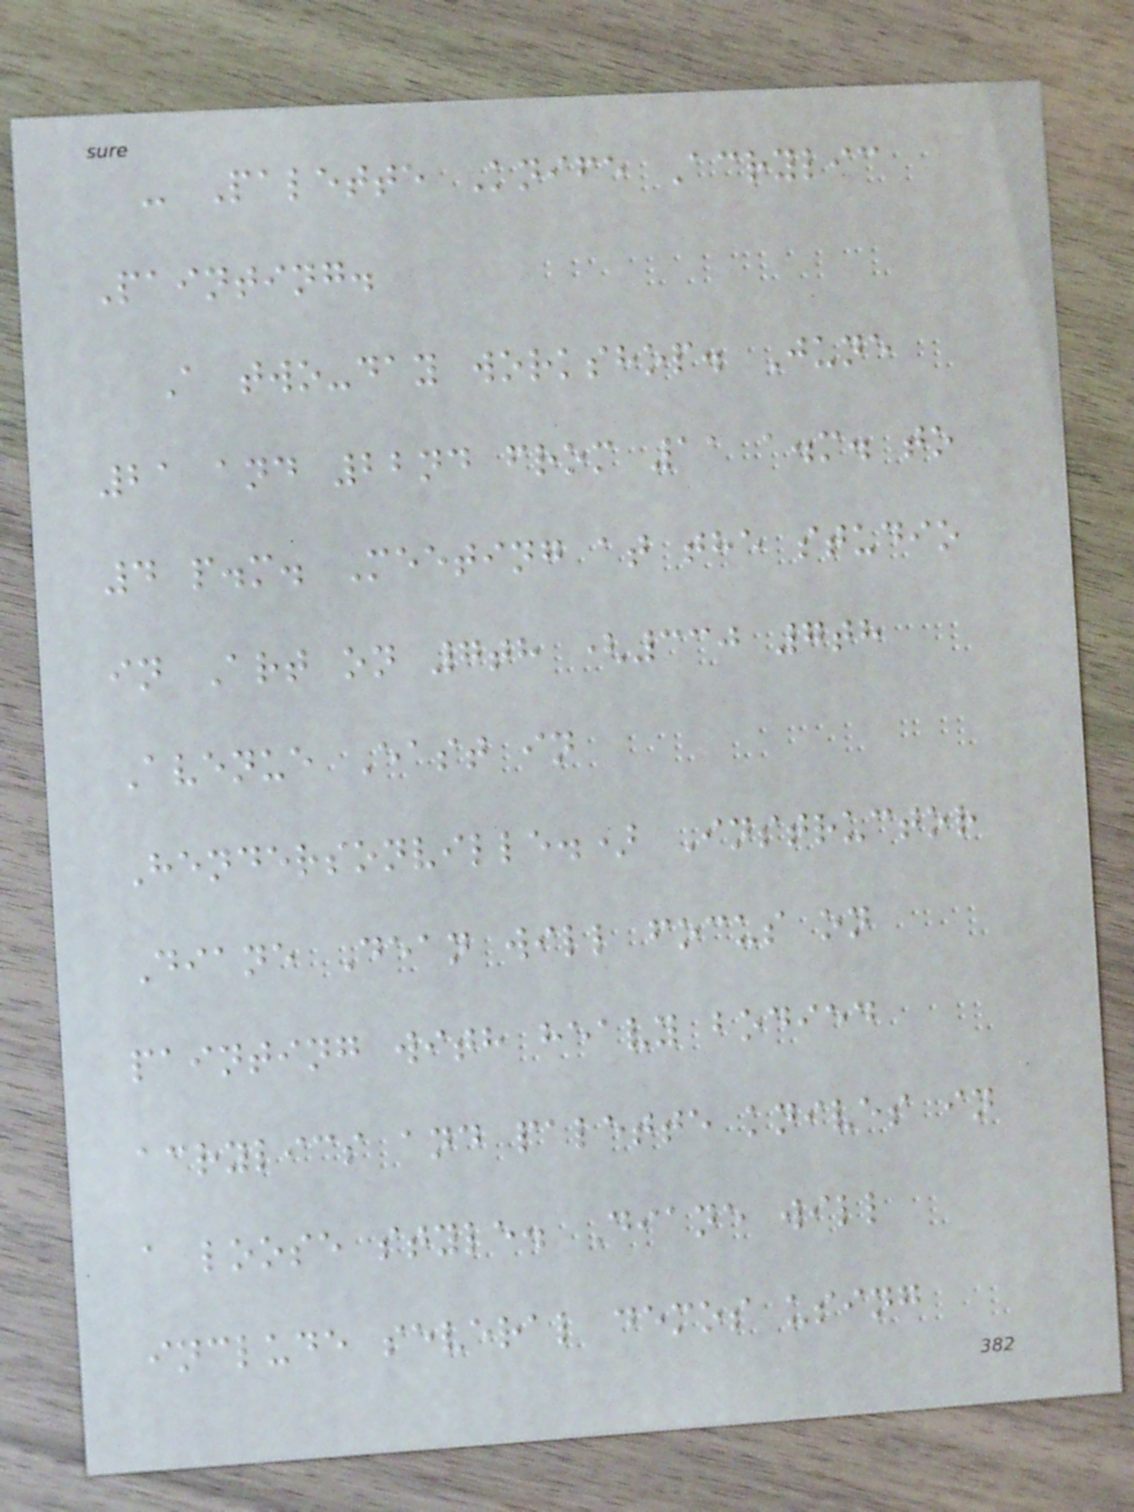- Palette Knife Acrylic
Painting.
A two-day workshop. June
21 and 22nd from 11 a.m. to
4 p.m. Meeting at the studio
in Art on 7th (330 7th
Avenue East in
Hendersonville.) Instructor
Diane Dean will focus on
painting with heavy bodied
acrylics and palette knives in
a loose style. Diane will
include several demos using
